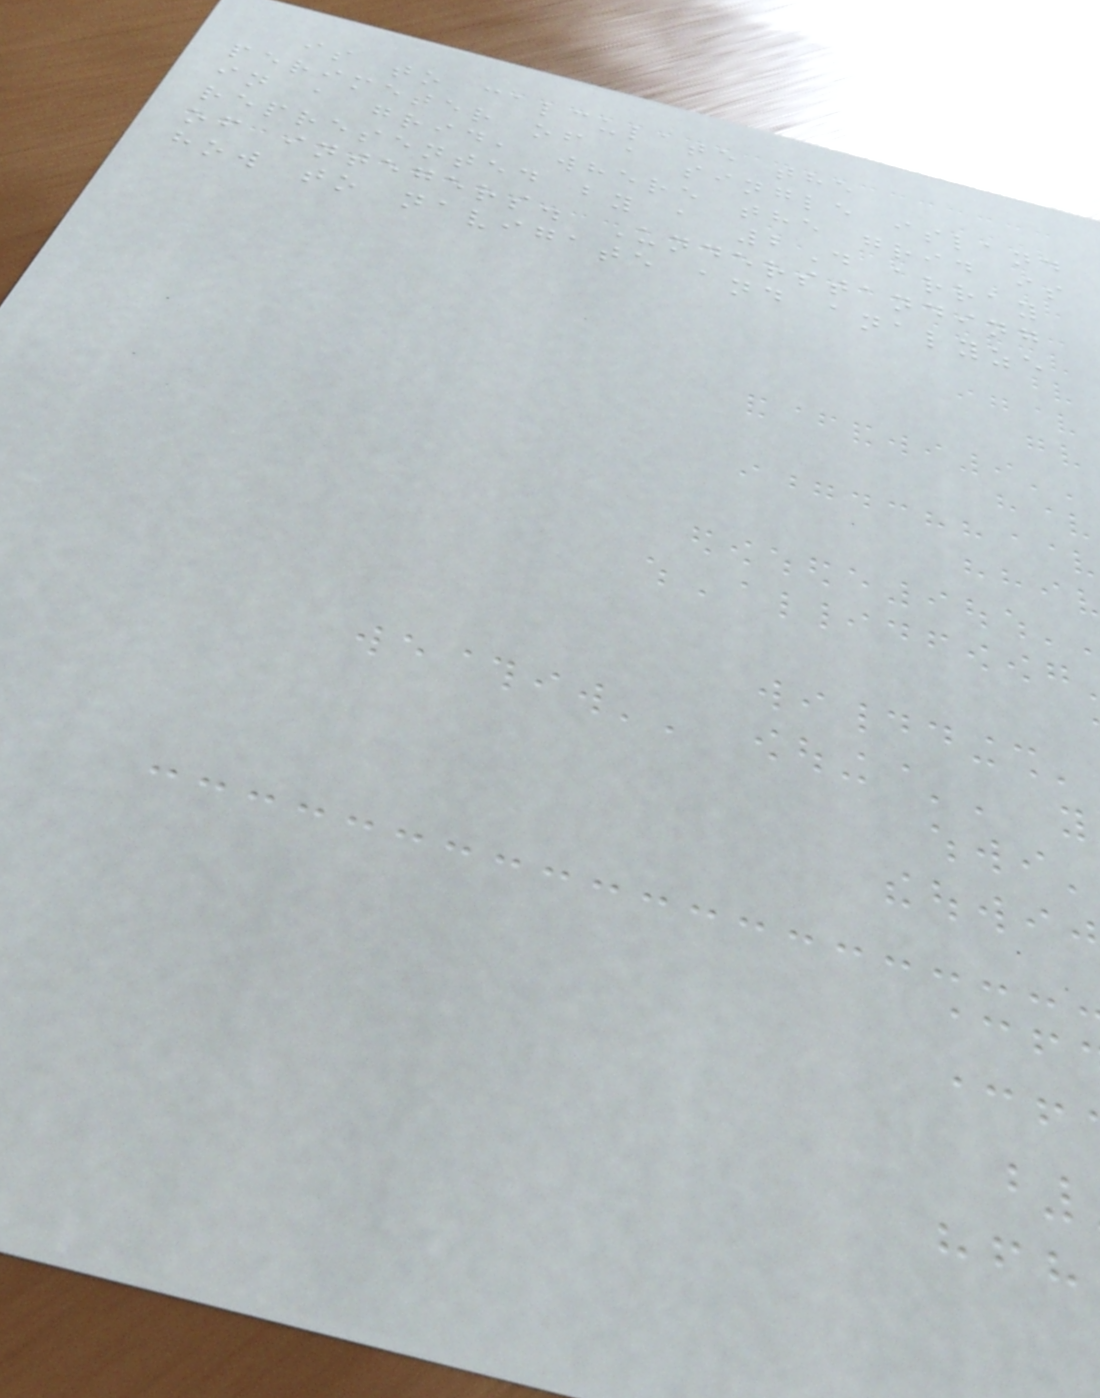is to calculate the
perimeter of a single island
in a grid, where the grid is
represented by a 2D array
of integers. Understanding
how to navigate and analyze
